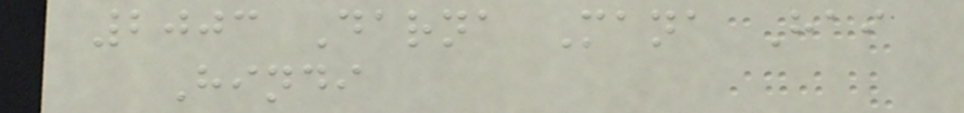2003 Darna Mana Hai
Hindi
